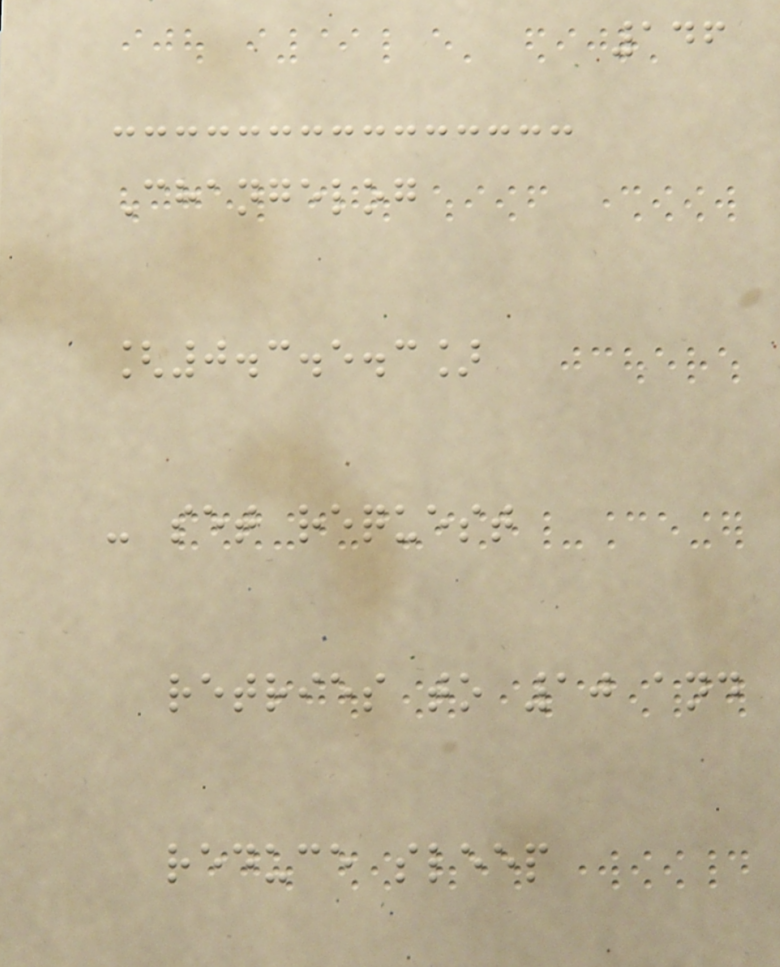146
Changelog
[0.3.5.3]
- set request
retries to 10 and
reduce sleep
